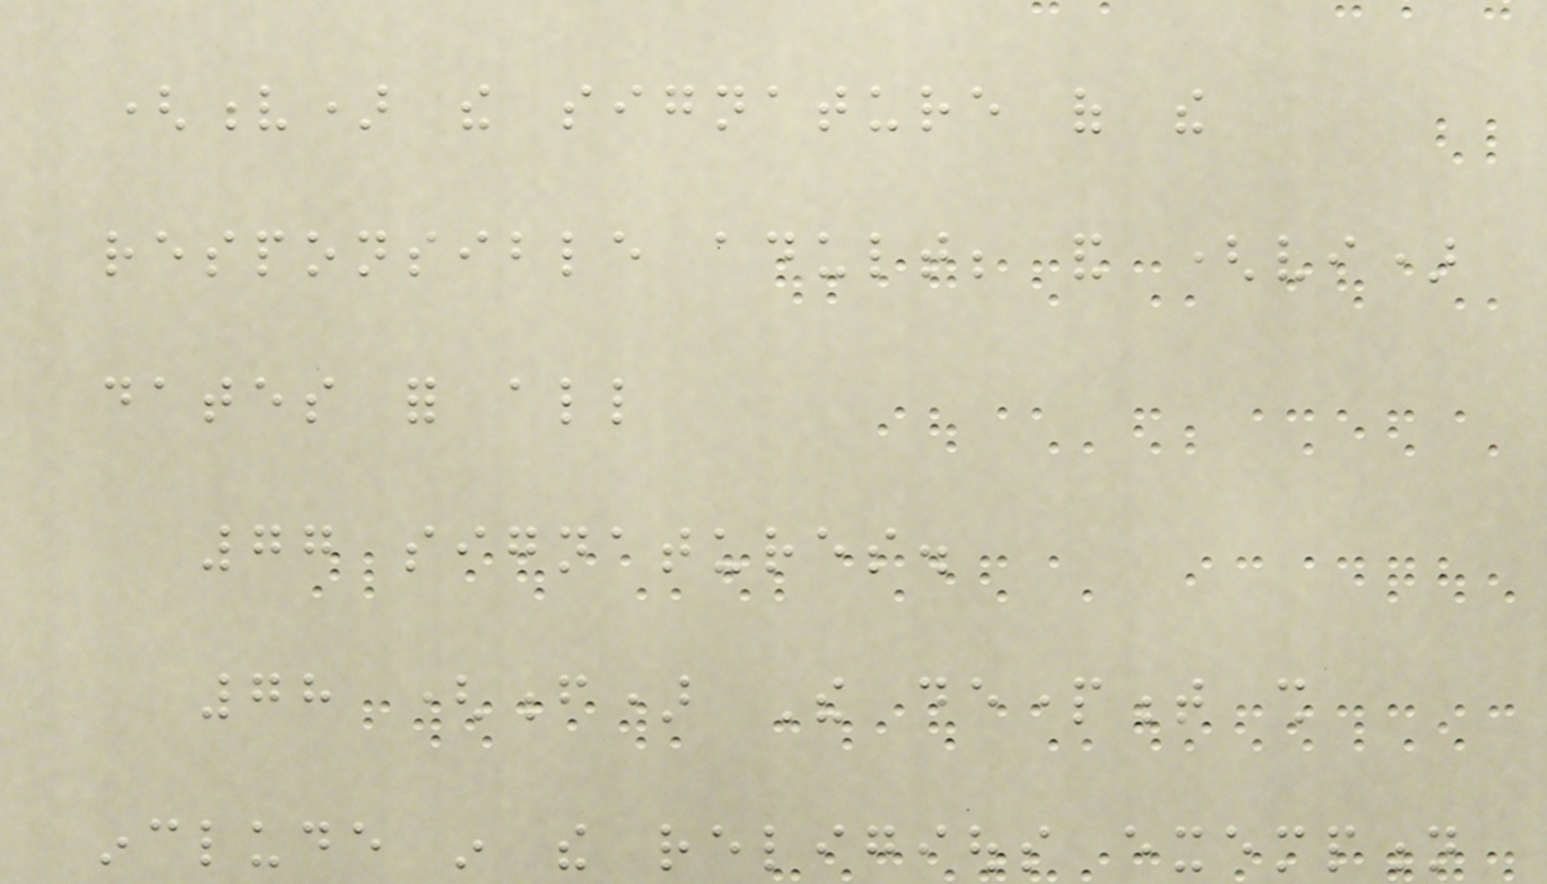(v) the signature of the
responsible adult; and (vi)
dates for all
77 signatures.
78 (f) The department shall
include in the religious exemption
